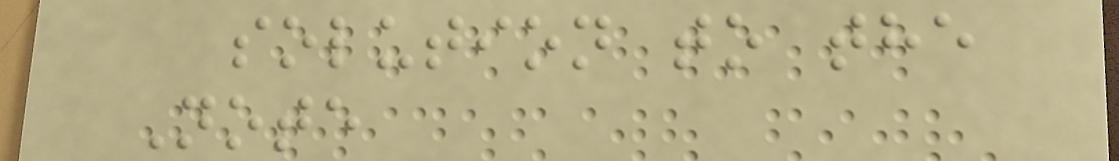solution to the
Note
